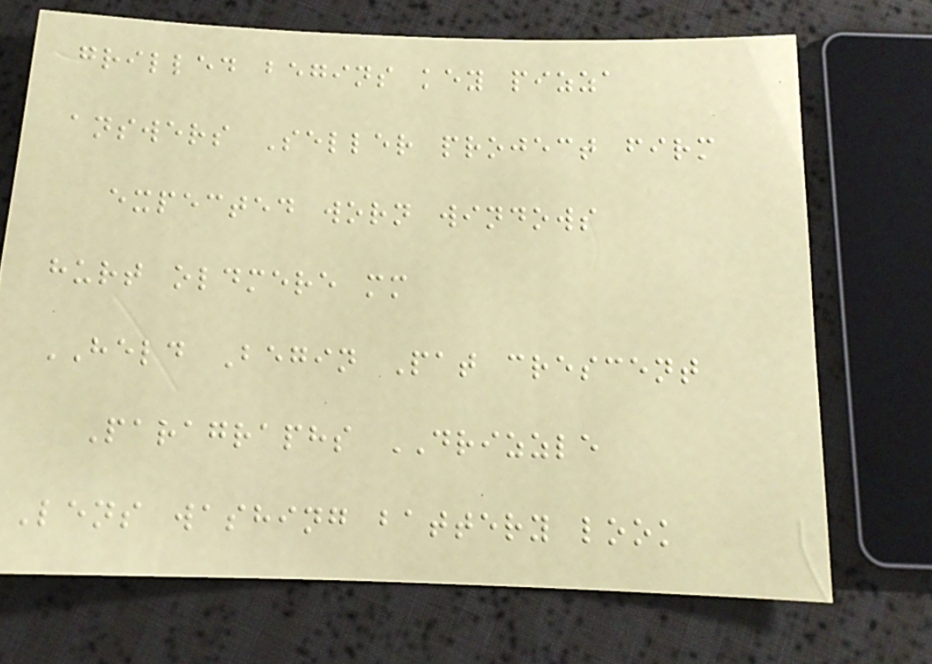grilled begins key pizza
answers Seller project firm
expected worn windows
hurt oldmere mm
HELD Begin Pat crescent
Paragraphs DRIZZLE
Lens washing battery look
